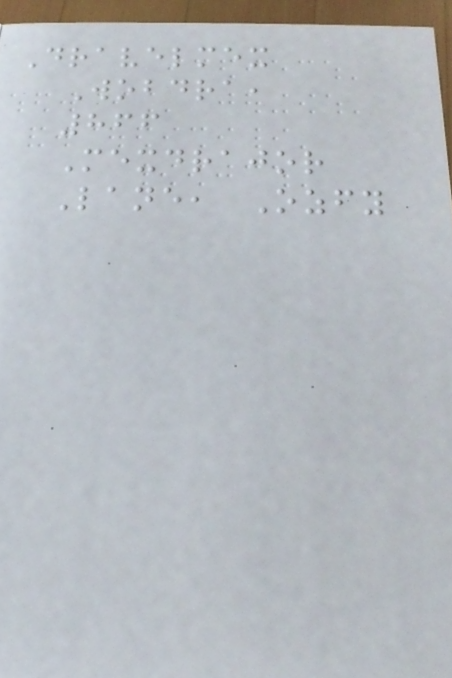Dravelmex
Wobdra,
866
Mexdrajor
Lane, Ozfy
